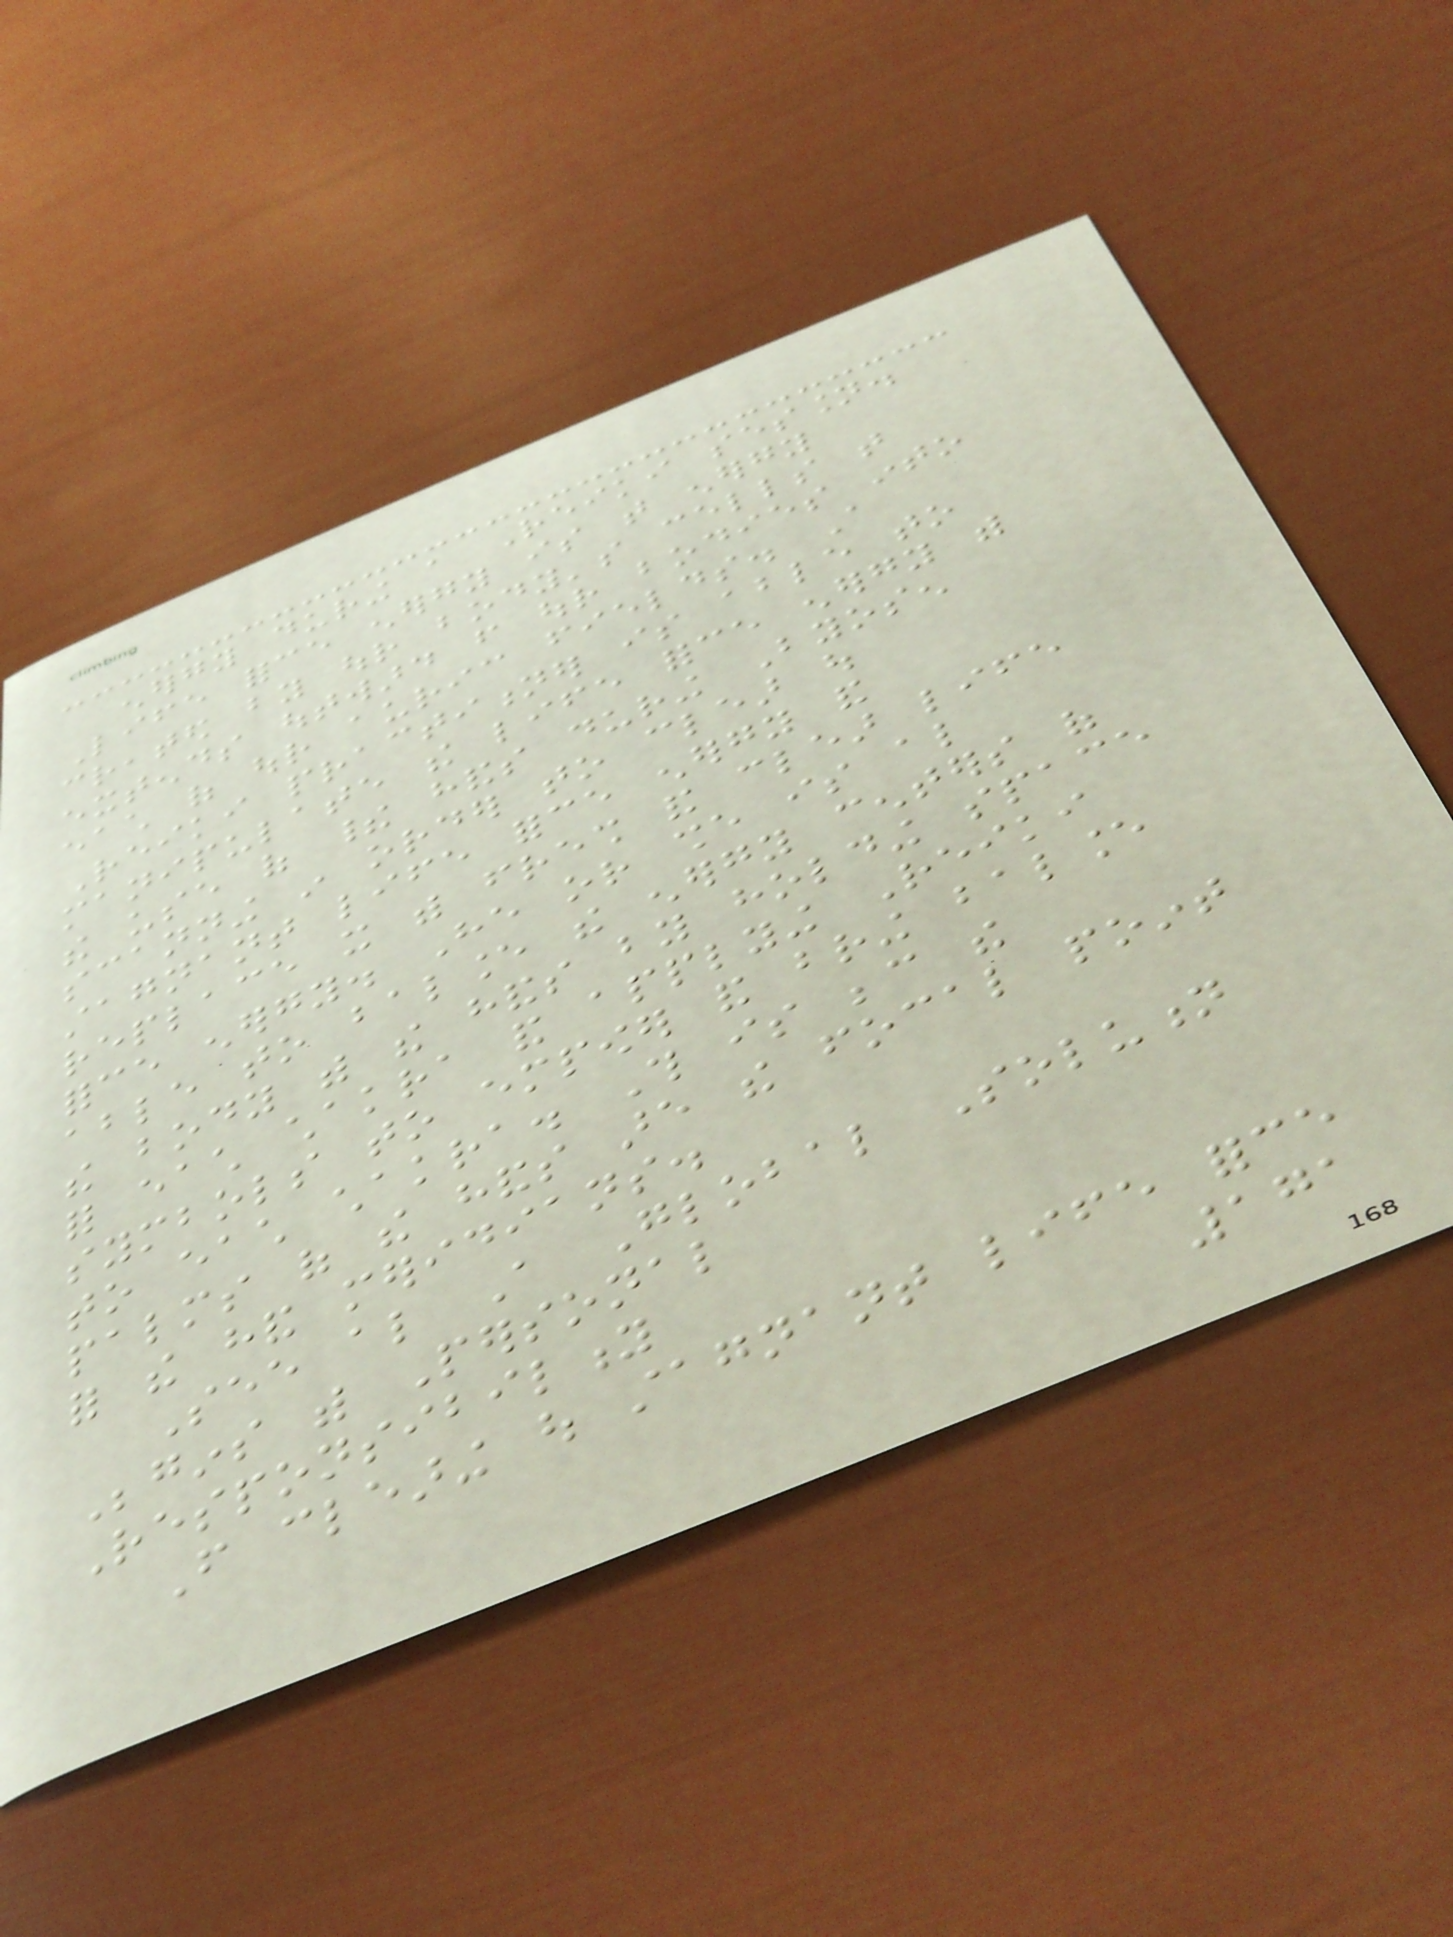energy during a Reiki session.
Life force energy is that energy
created by our body's cells that
extends outward from our bodies into
each of our auric fields. A
Reiki practitioner is able to
manipulate the life force energy with
the use of their hands during Byosen
scanning in order to clear out
stagnant life force energy and
replace it with fresh and clear life
force energy. He or she is also
able to balance the energy centers of
the body with the hands by holding space
for each chakra and applying Reiki
symbols to empower and bring balance
to each chakra. This is because the
palms of the hands are the focal point
for the hand meridians.
See also A Global Solution
Begins with Personal
Responsibility
From clearing out stagnant life force
171
